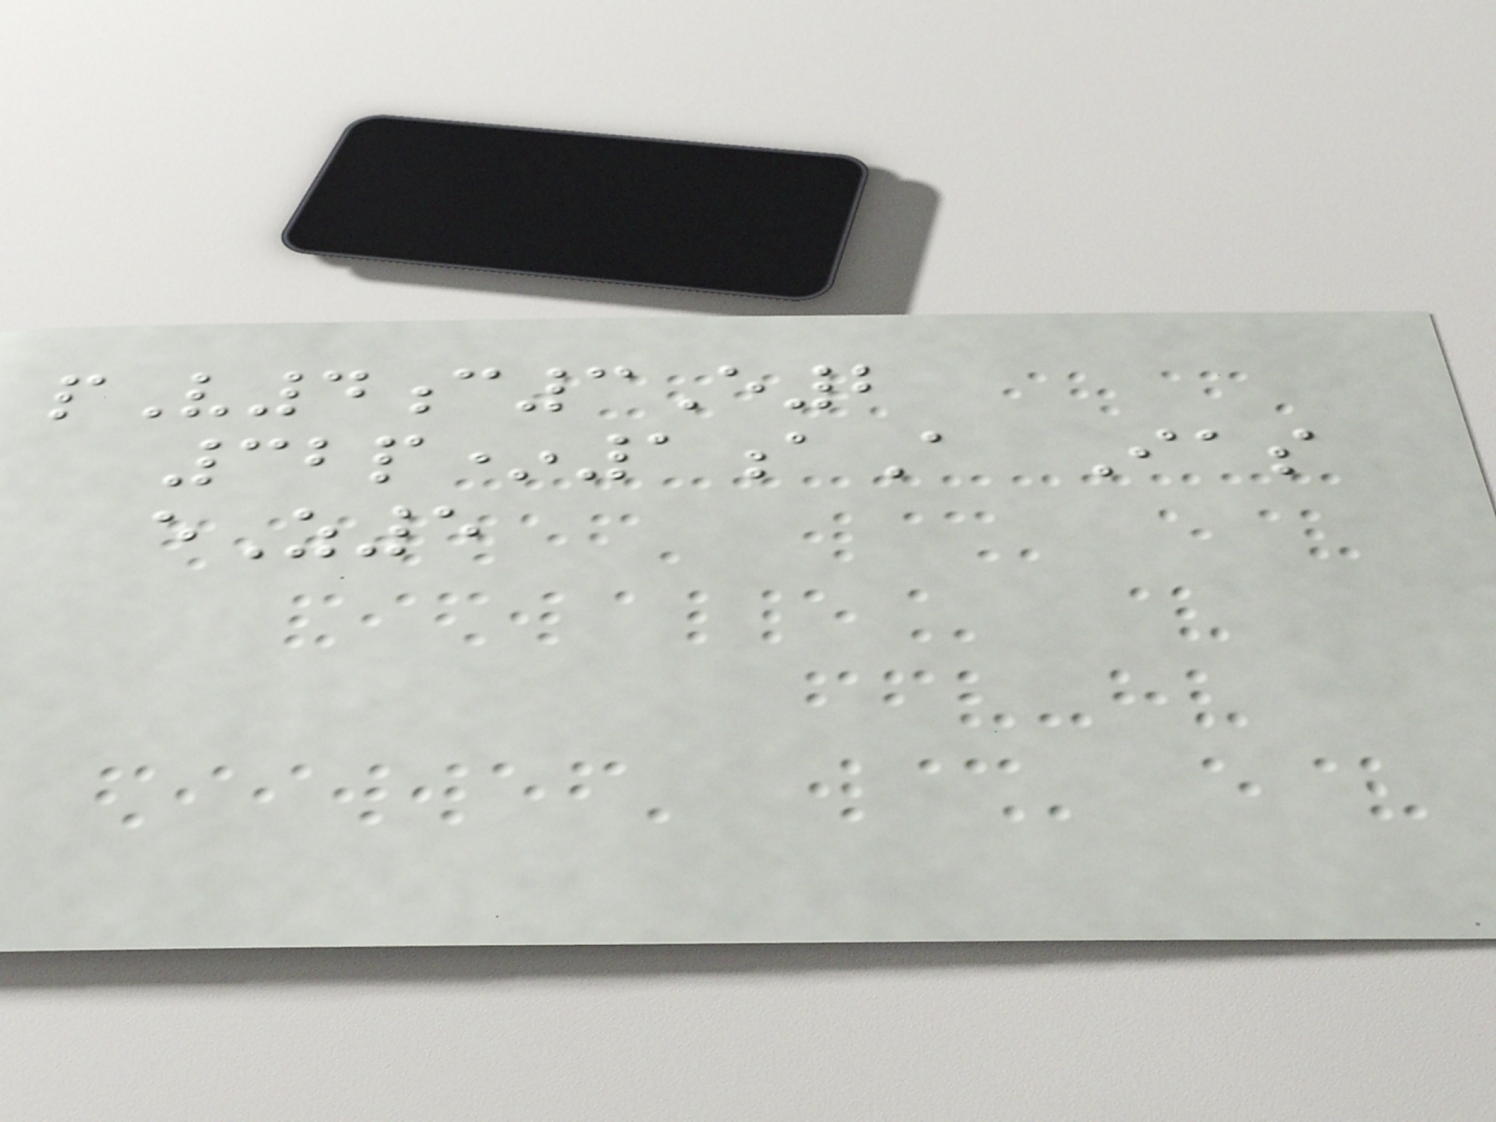pV4c3E2
32p*1aA Ias
eZ5
